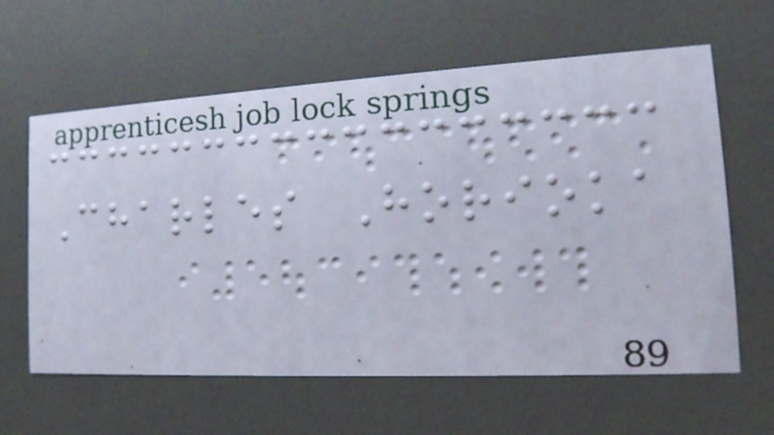Charles Horioka
